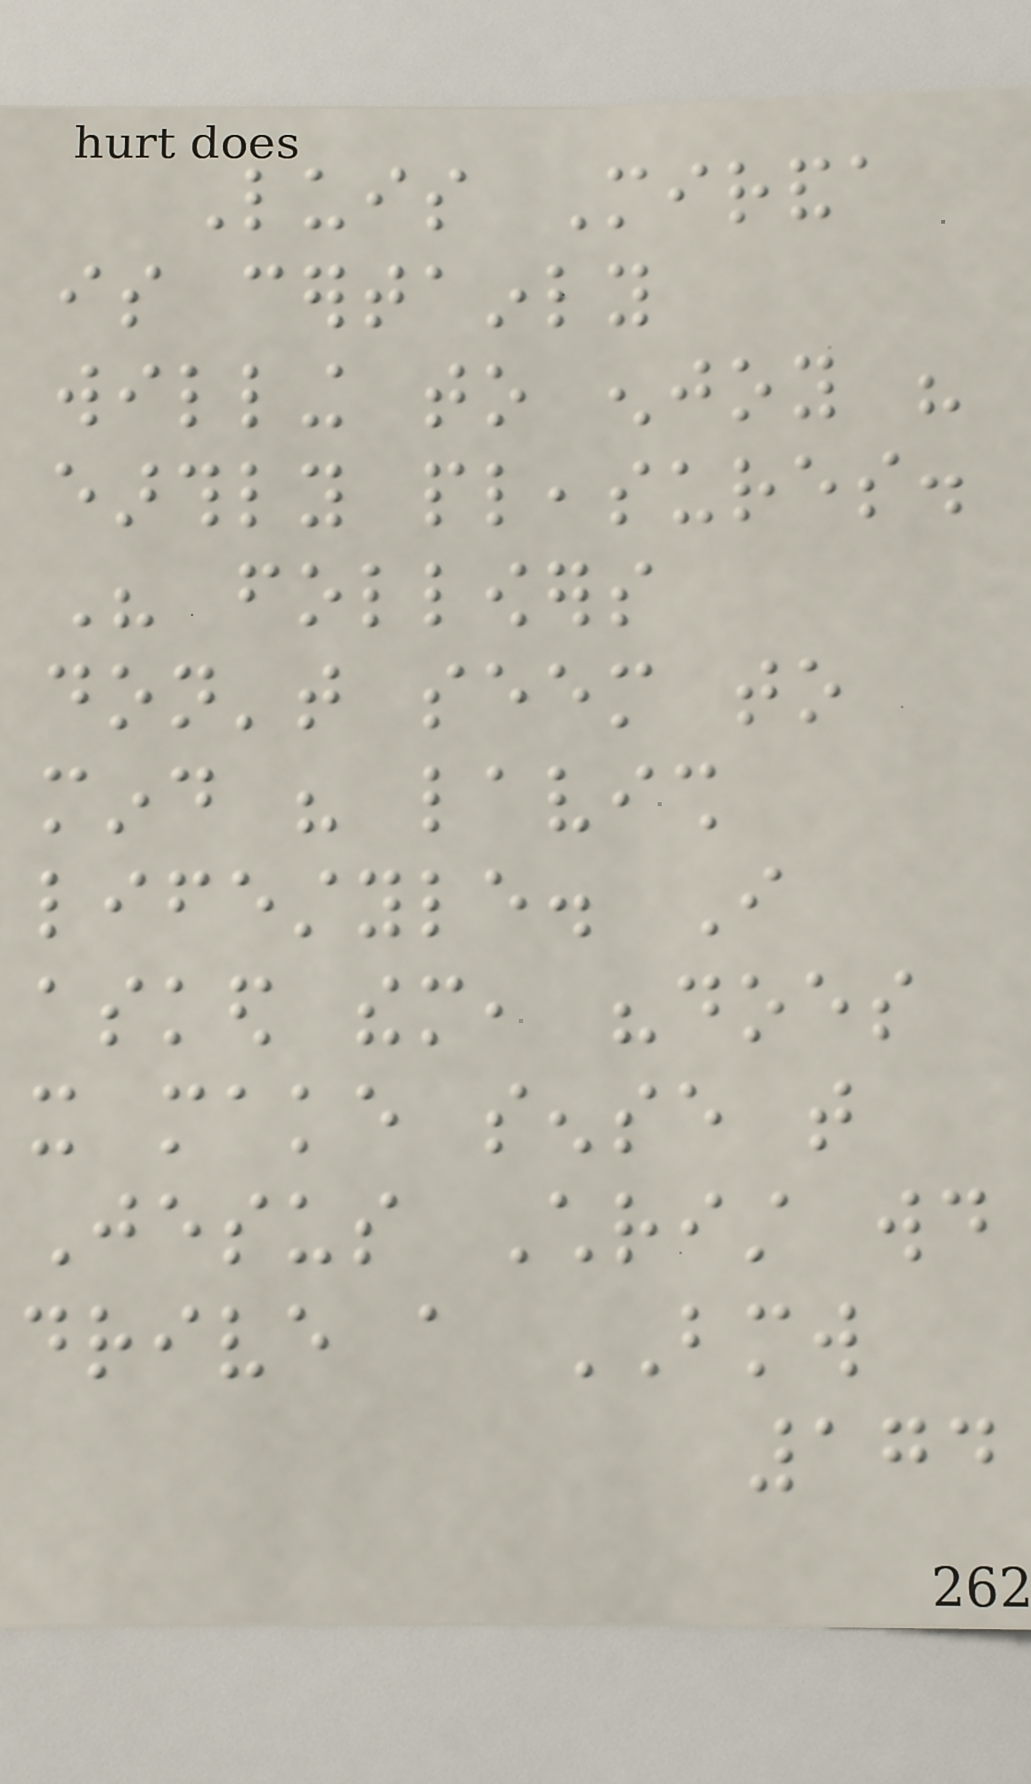Luis Miranda
is certainly
willing to enjoy his
earthly pleasures.
His followers
don't seem to
mind his lavish
lifestyle. I
asked them, "does
it make sense that
Jesus Christ would
drive a BMW
174
